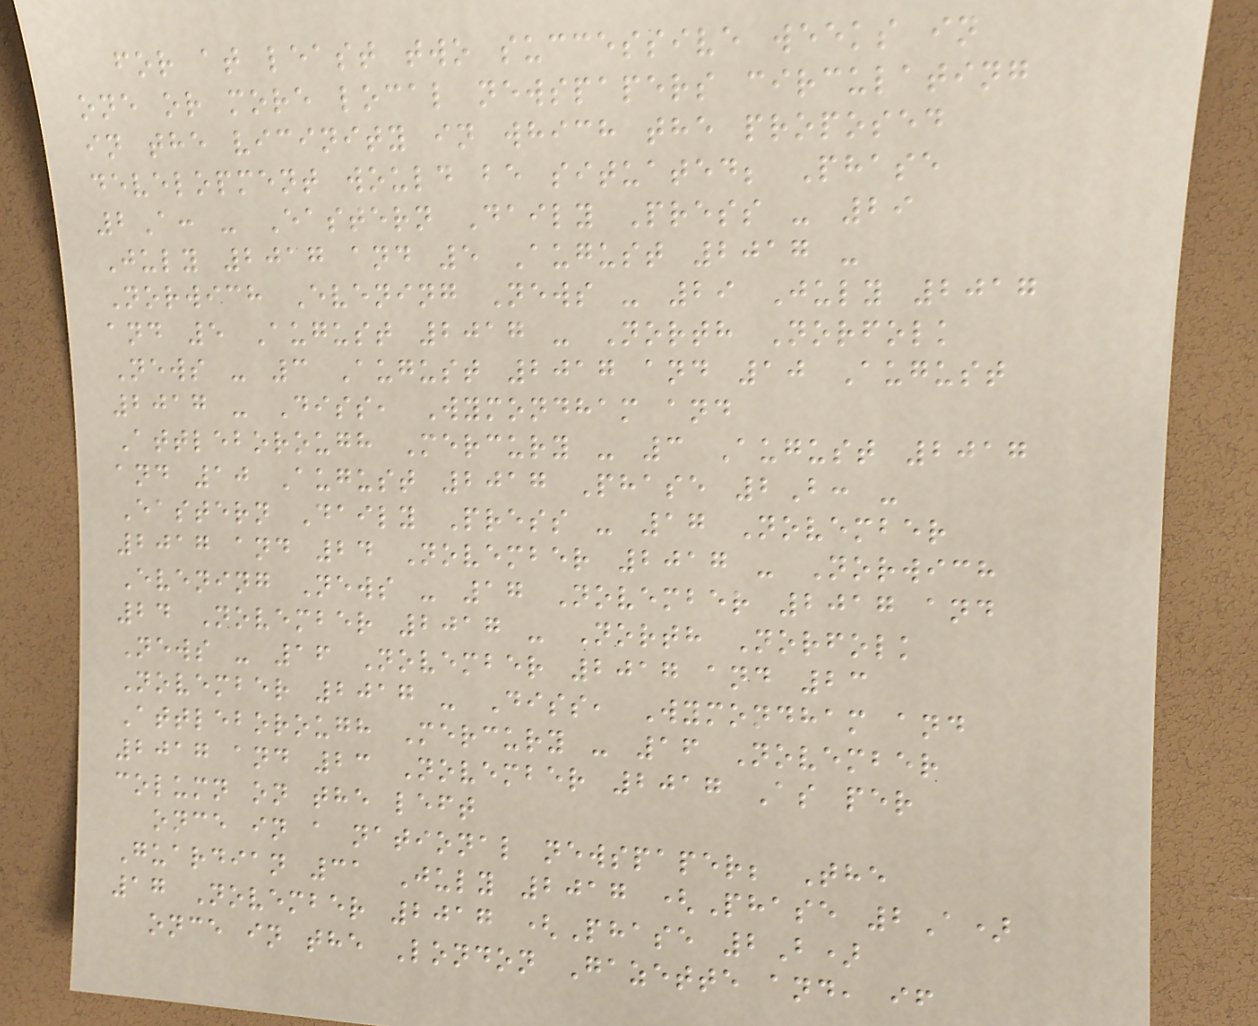for at least two successive weeks in
one or more local newspapers circulating
in the vicinity in which the proposed
development would be situated; Phase
2A: - Eastern Daily Press - 29
July 2017 and 5 August 2017 -
Norwich Evening News - 29 July 2017
and 5 August 2017 - North Norfolk
News - 3 August 2017 and 10 August
2017 - Diss, Wymondham and
Attleborough Mercury - 3 August 2017
and 10 August 2017 Phase 2B: -
Eastern Daily Press - 17 November
2017 and 24 November 2017 - Norwich
Evening News - 17 November 2017 and
24 November 2017 - North Norfolk
News - 16 November 2017 and 23
November 2017 - Diss, Wymondham and
Attleborough Mercury - 16 November
2017 and 23 November 2017 As per
column on the left
once in a national newspaper; The
Guardian 31 July 2017 (Phase 2A)
17 November 2017 (Phase 2B)
once in the London Gazette and, if
